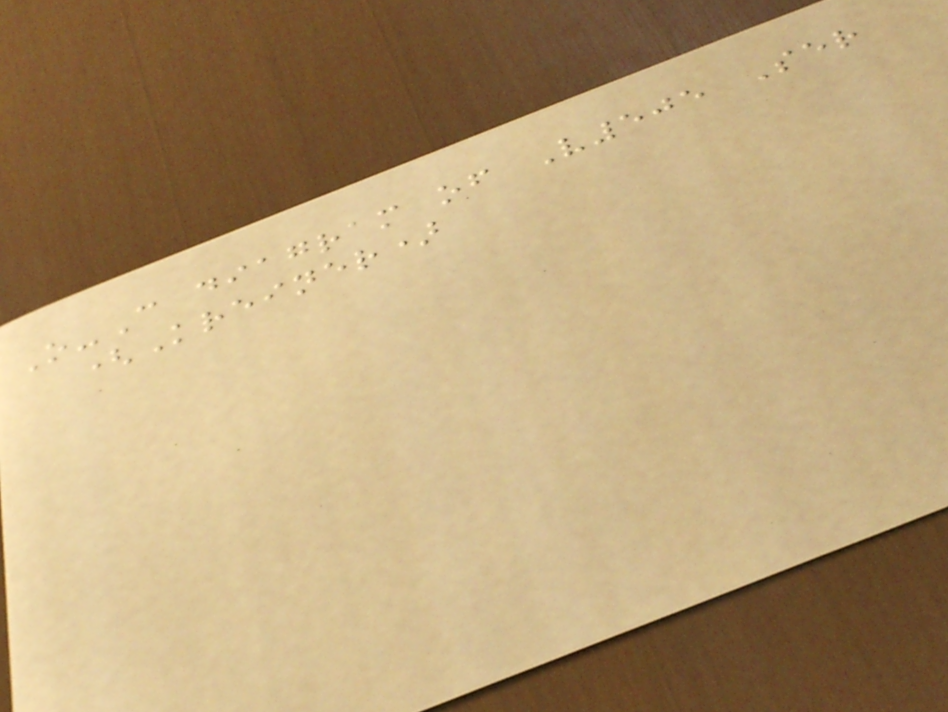O-C diagram of V505 Ser
(Kreiner)
